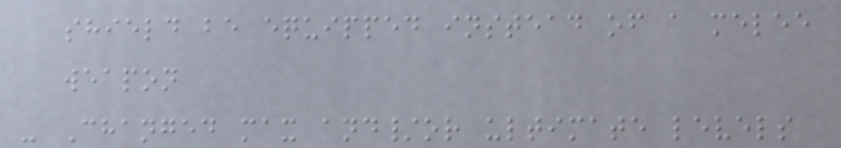shield be equipped instead of a melee
weapon
- Changed max and/or ultimate levels
